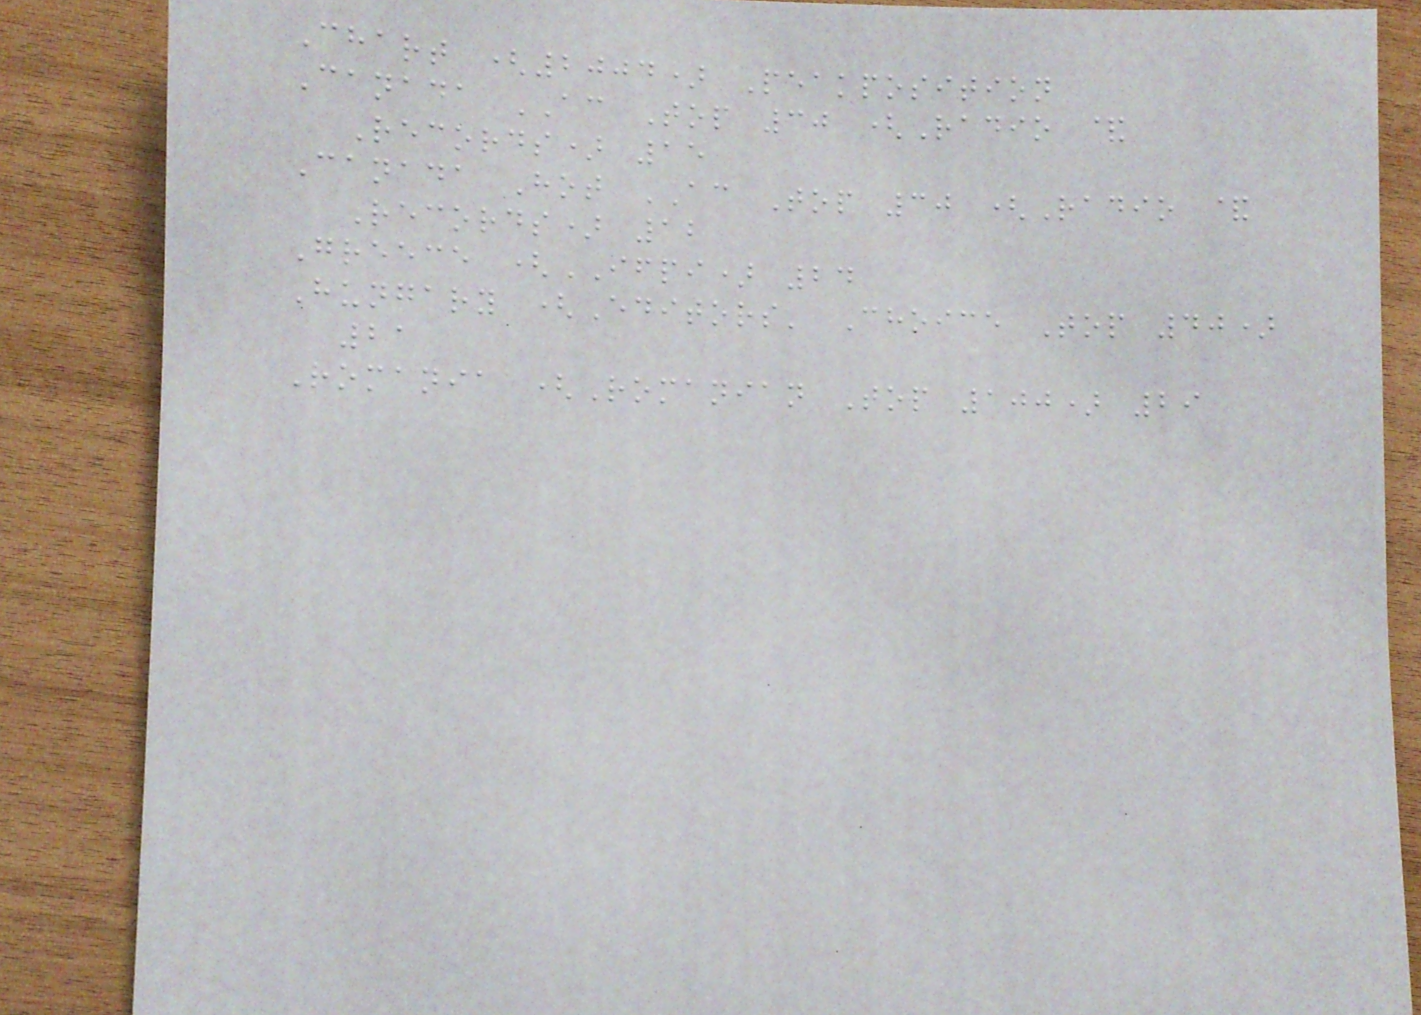Chart (2004) Peakposition
Canada AC Top 30 (Radio &
Records) 15
Canada Hot AC Top 30 (Radio &
Records) 12
Greece (IFPI) 24
Hungary (Editors' Choice Top 40)
21
Romania (Romanian Top 100) 29
